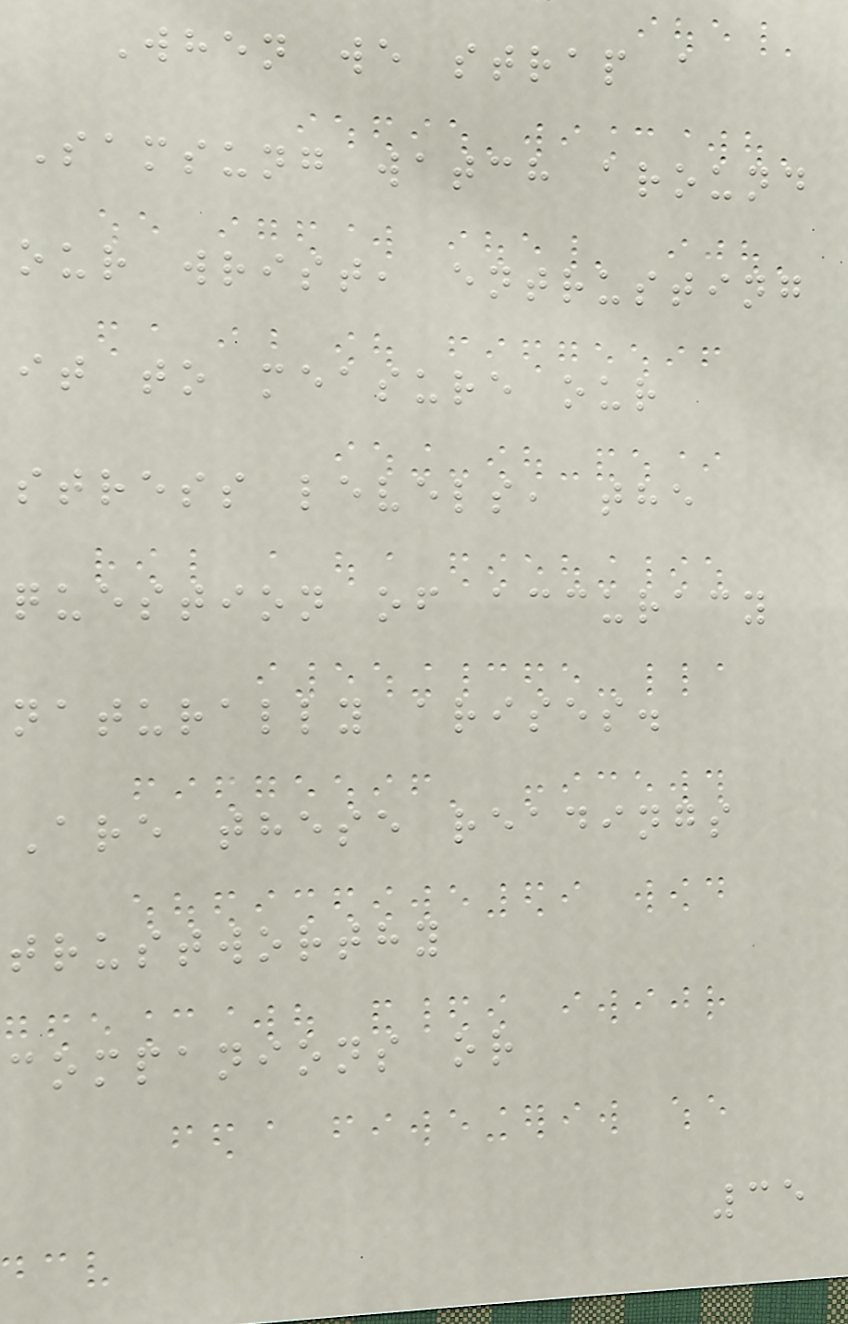When we strap a
Samsung watch around
our wrist, entrusting
it to measure our
stress levels, the
question of accuracy
naturally arises.
Are these readings
trustworthy
companions or
35
